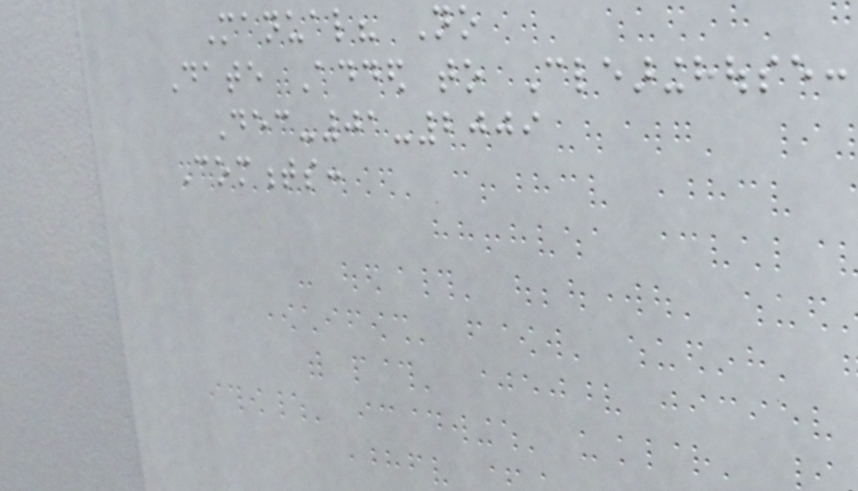Manual? No
Date Added to Clearinghouse:
Dec-01-2009
Comments:
